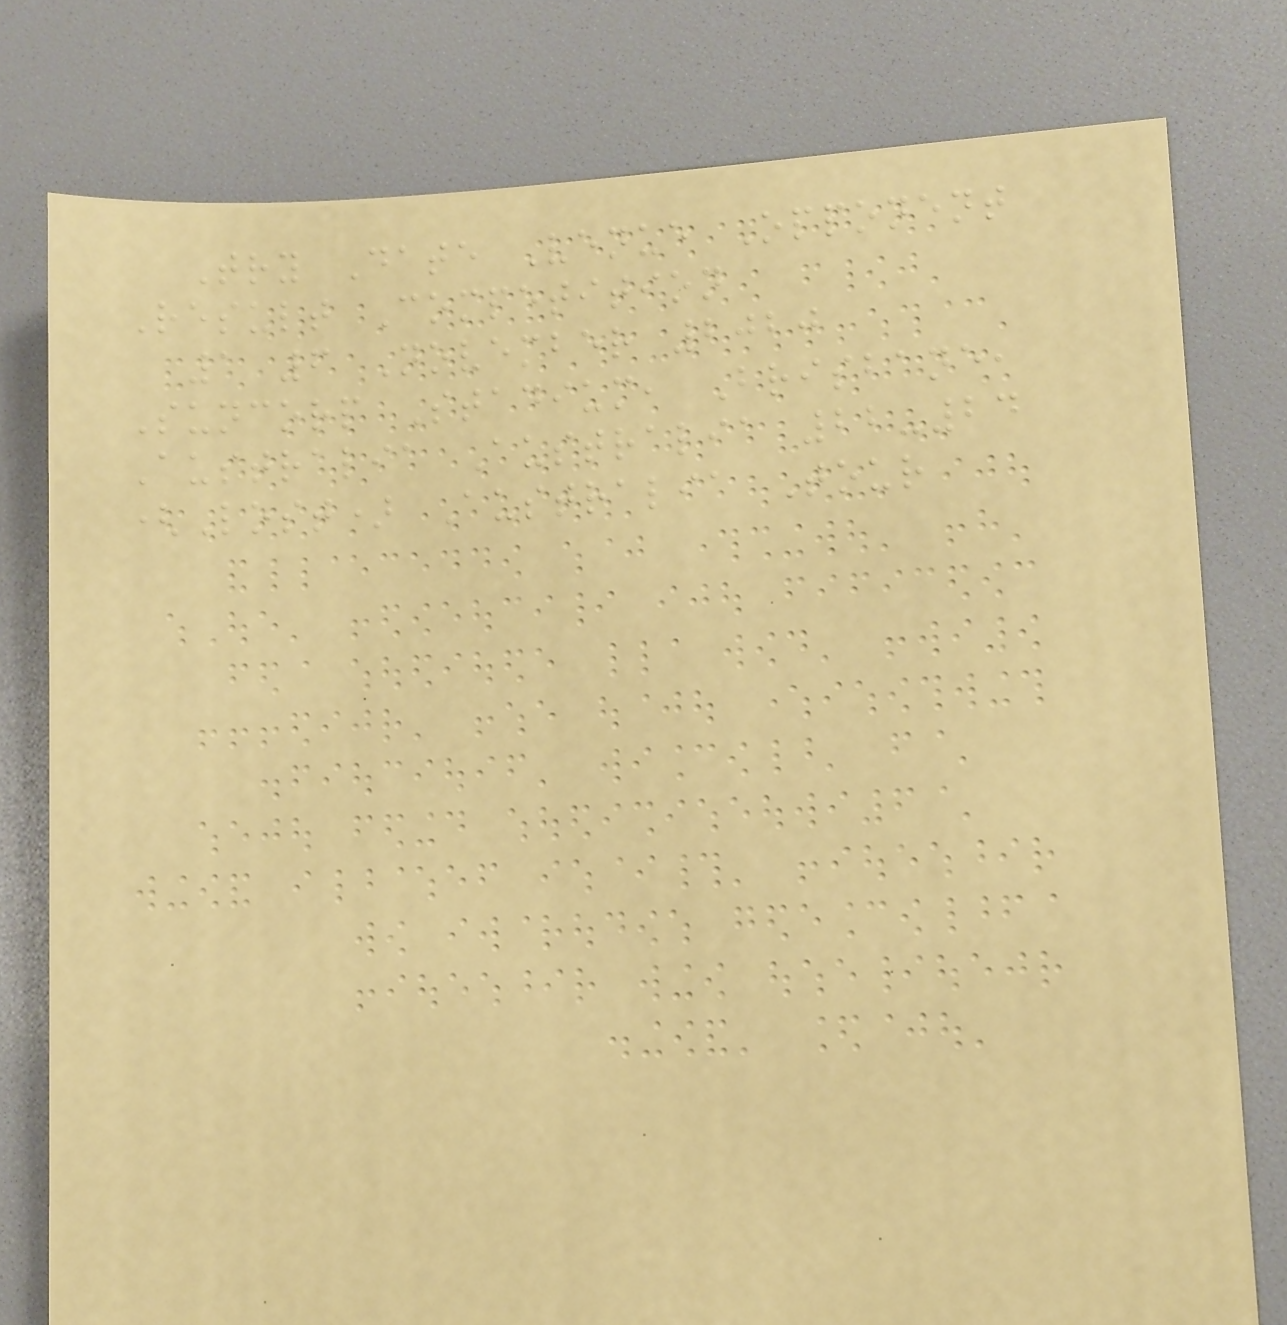Try Date Venue Opponent
Result Competition
1 6 November 2020
Suncorp Stadium, Brisbane,
Australia Australia 22-24
(Lost) Australia Tour
